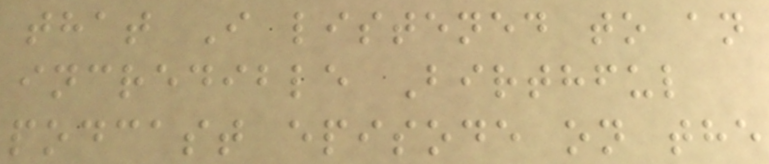that I listened to an
incredible Birthful
podcast episode on the
